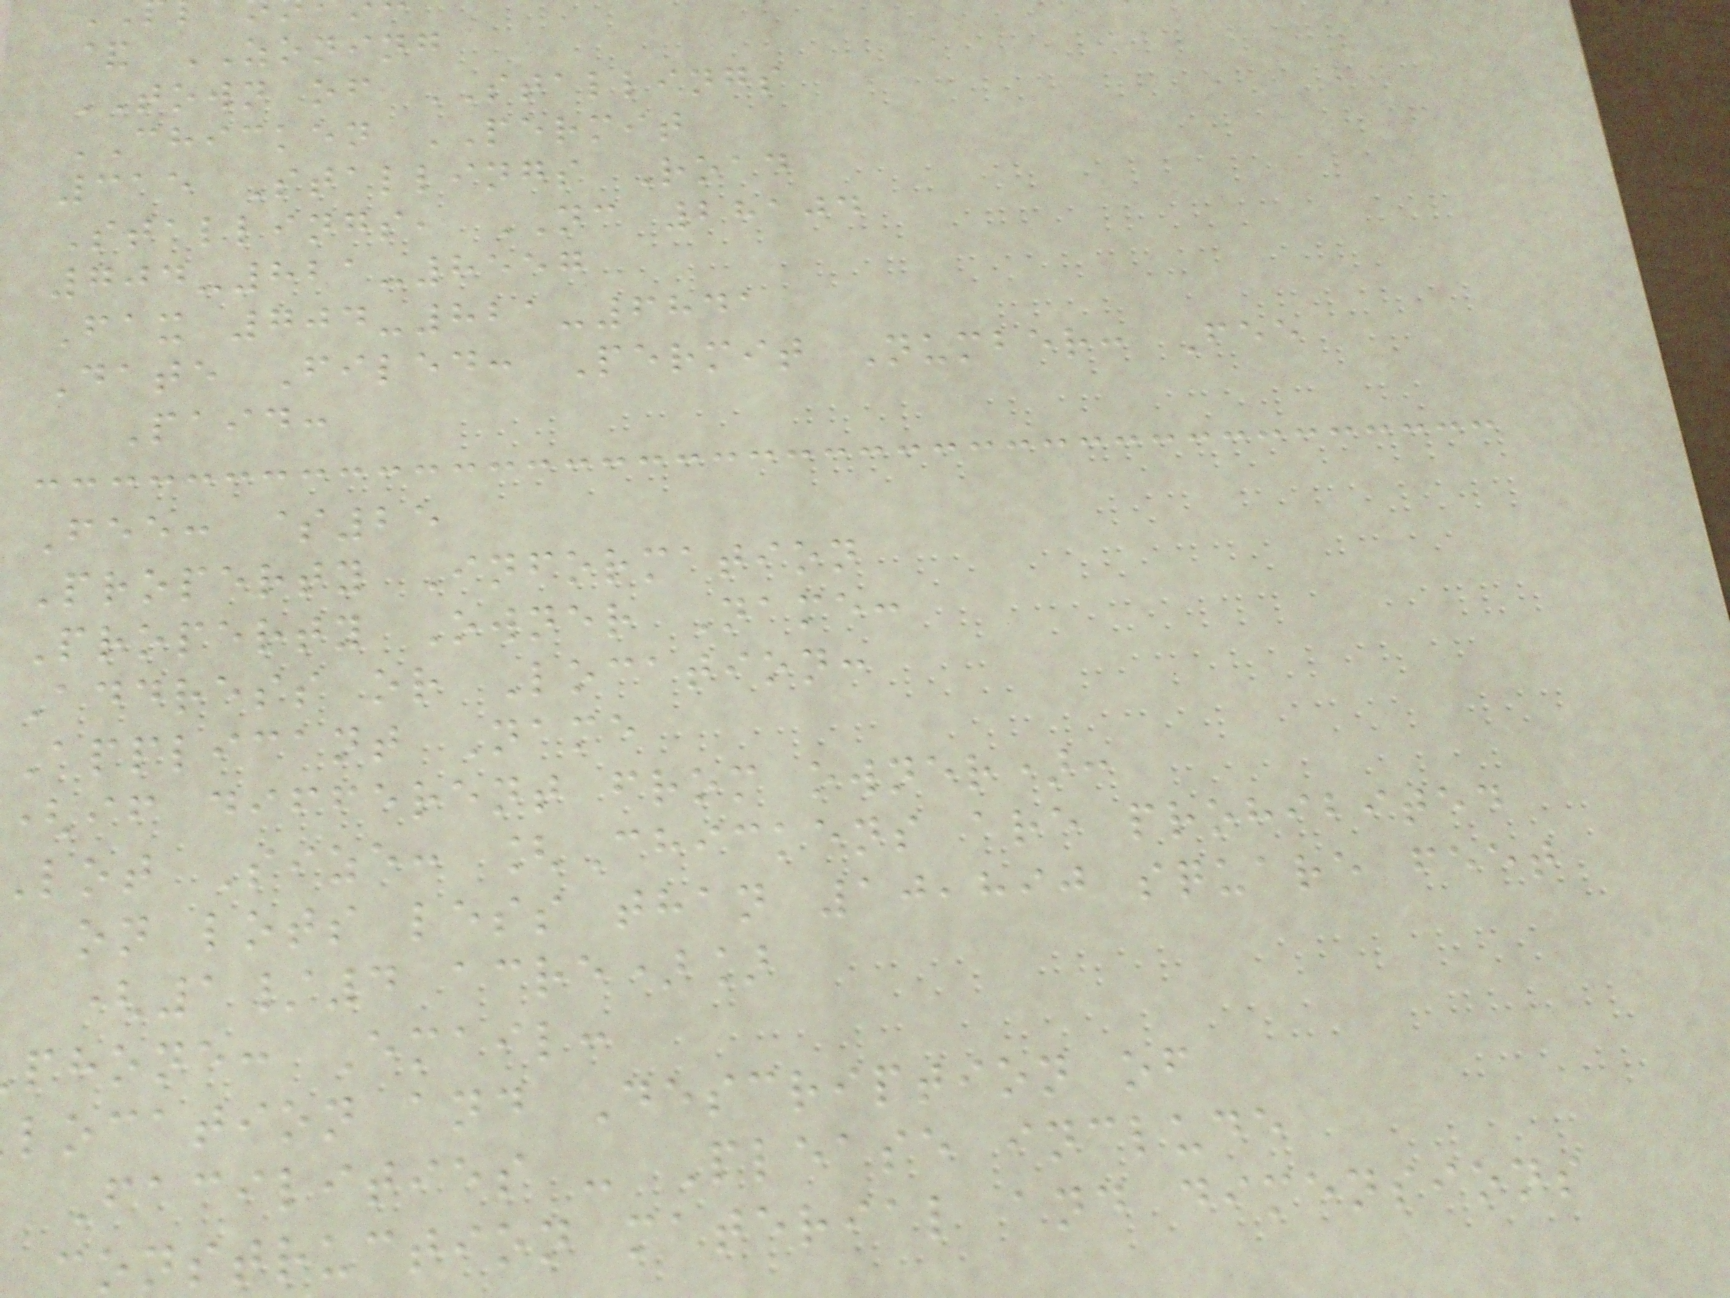& ZONING
TOWN of STALLINGS
CHICKEN PERMIT
315 Stallings Road
Stallings, NC 28104
704-821-8557
Fax 704-821-6841
Date Filed: Permit Number: Fee
Paid:
Fee: $25
Property Information
Property Owner Name:
Address or Location:
Applicant Name
(if different from owner):
lot Size: [Chickens are prohibited
on lots less than 10,890 square feet
(1/4 acre)]
phone: Email:
location and Description of
Facilities - Please include
construction material and dimensions
